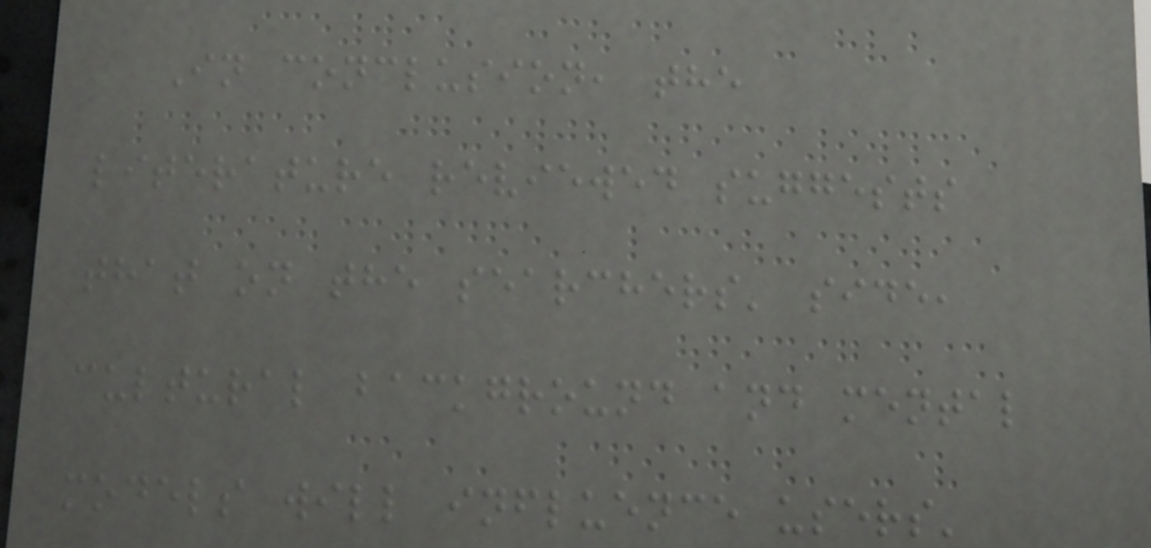In conclusion, the
literature reviewed suggests
that on the searchers' side,
cultural background and mental
models will influence users'
